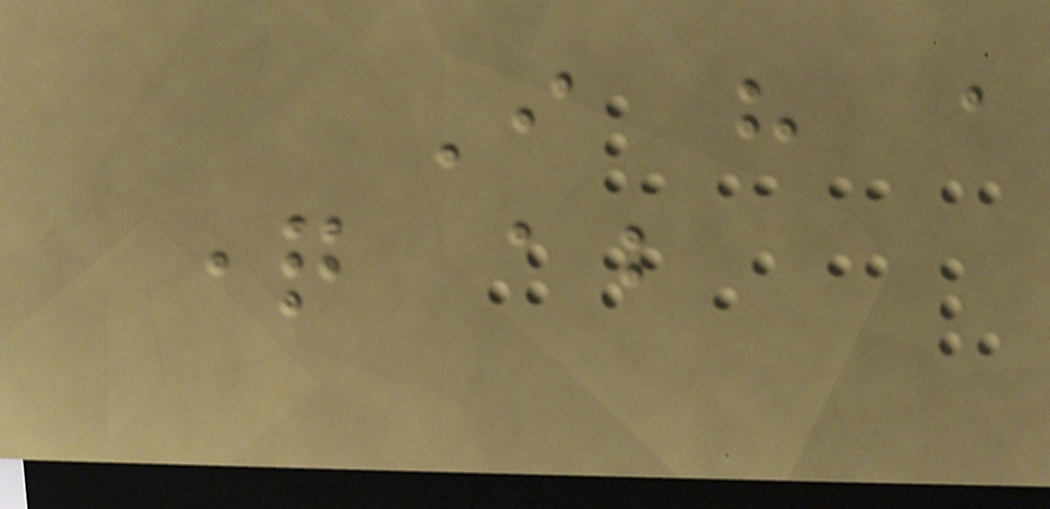I have a
question about
